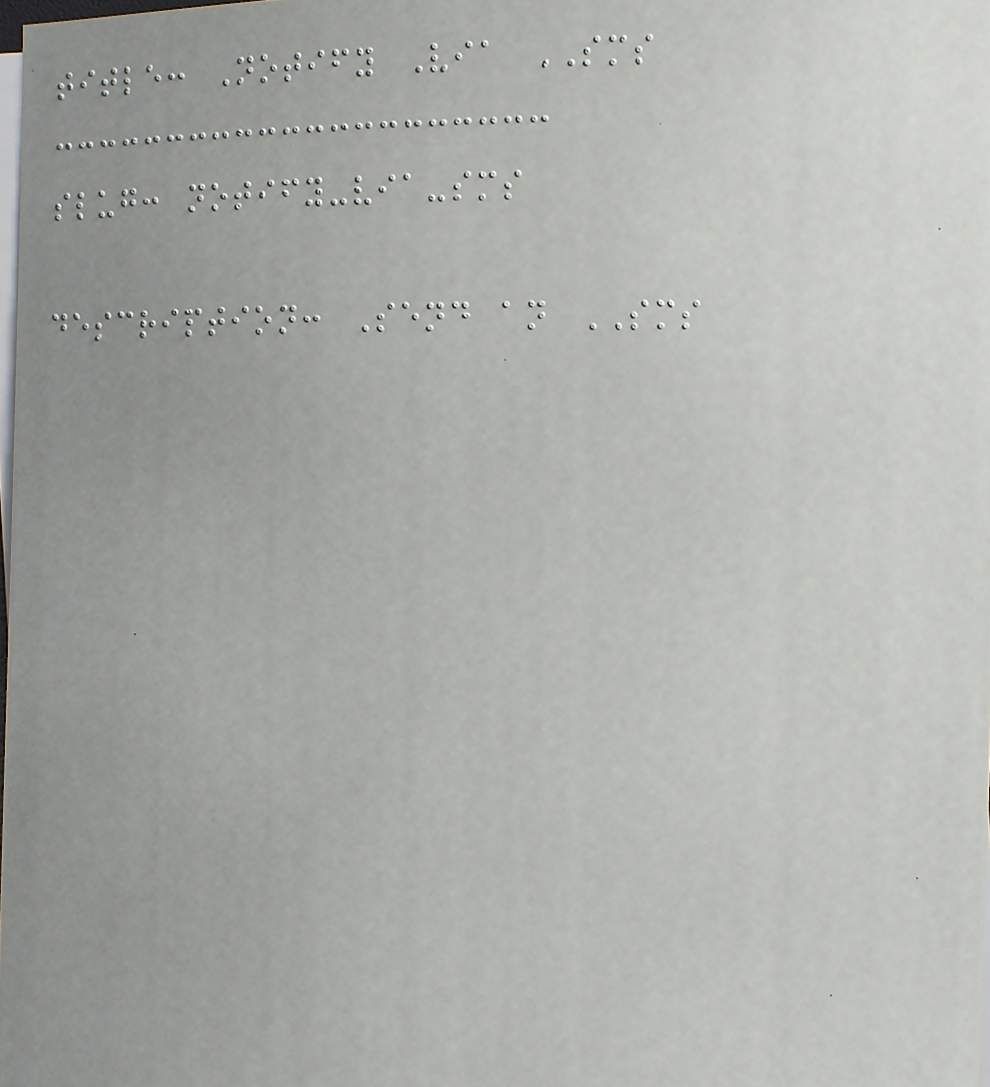title: Notify Via SMS
slug: notify-via-sms
description: Send an SMS
